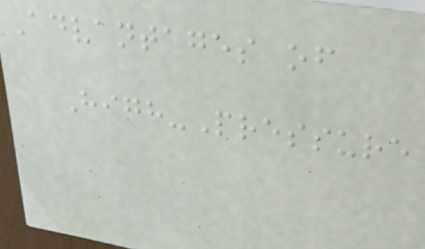Advantages of
High-Pressure
